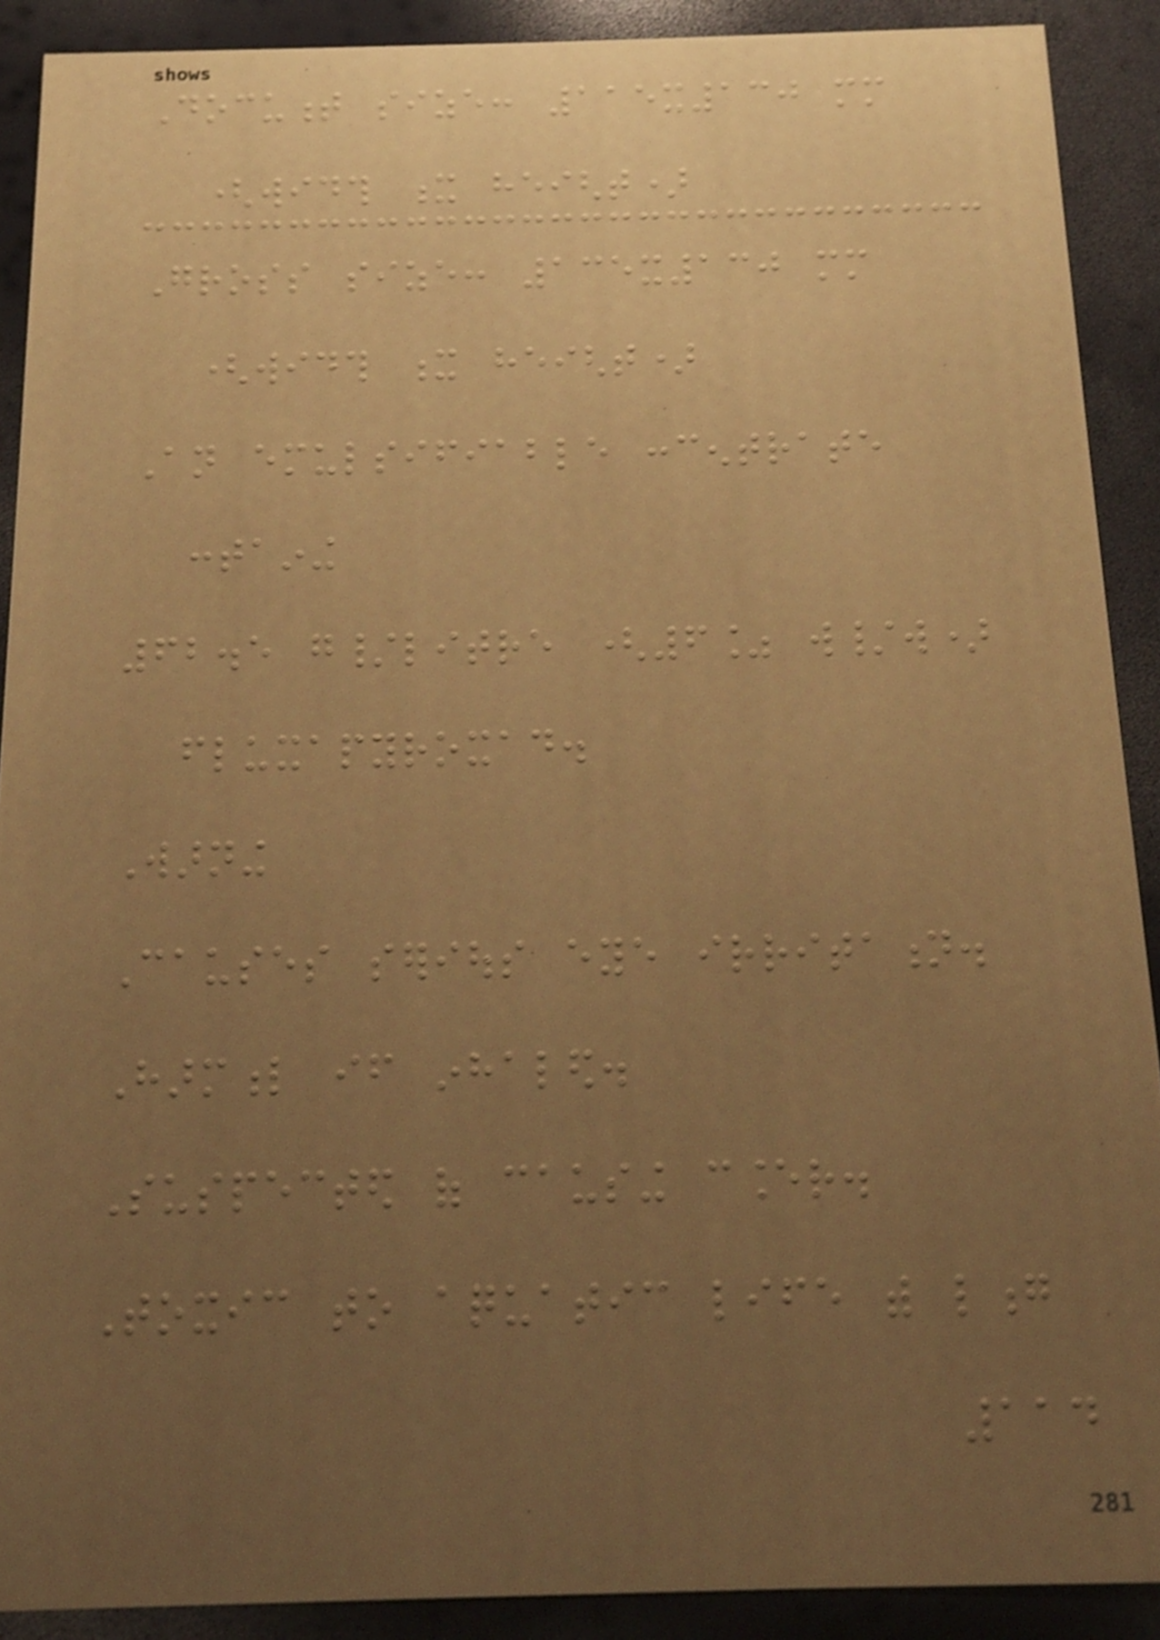Document size: 115x130 mm
(width x height)
Gross size: 135x130 mm
(width x height)
An emulsifiable concentrate
containing
62.5 g/litre (6% w/w)
fluxapyroxad.
Warning
Causes serious eye irritation.
Harmful if inhaled.
Suspected of causing cancer.
Toxic to aquatic life with long
114
